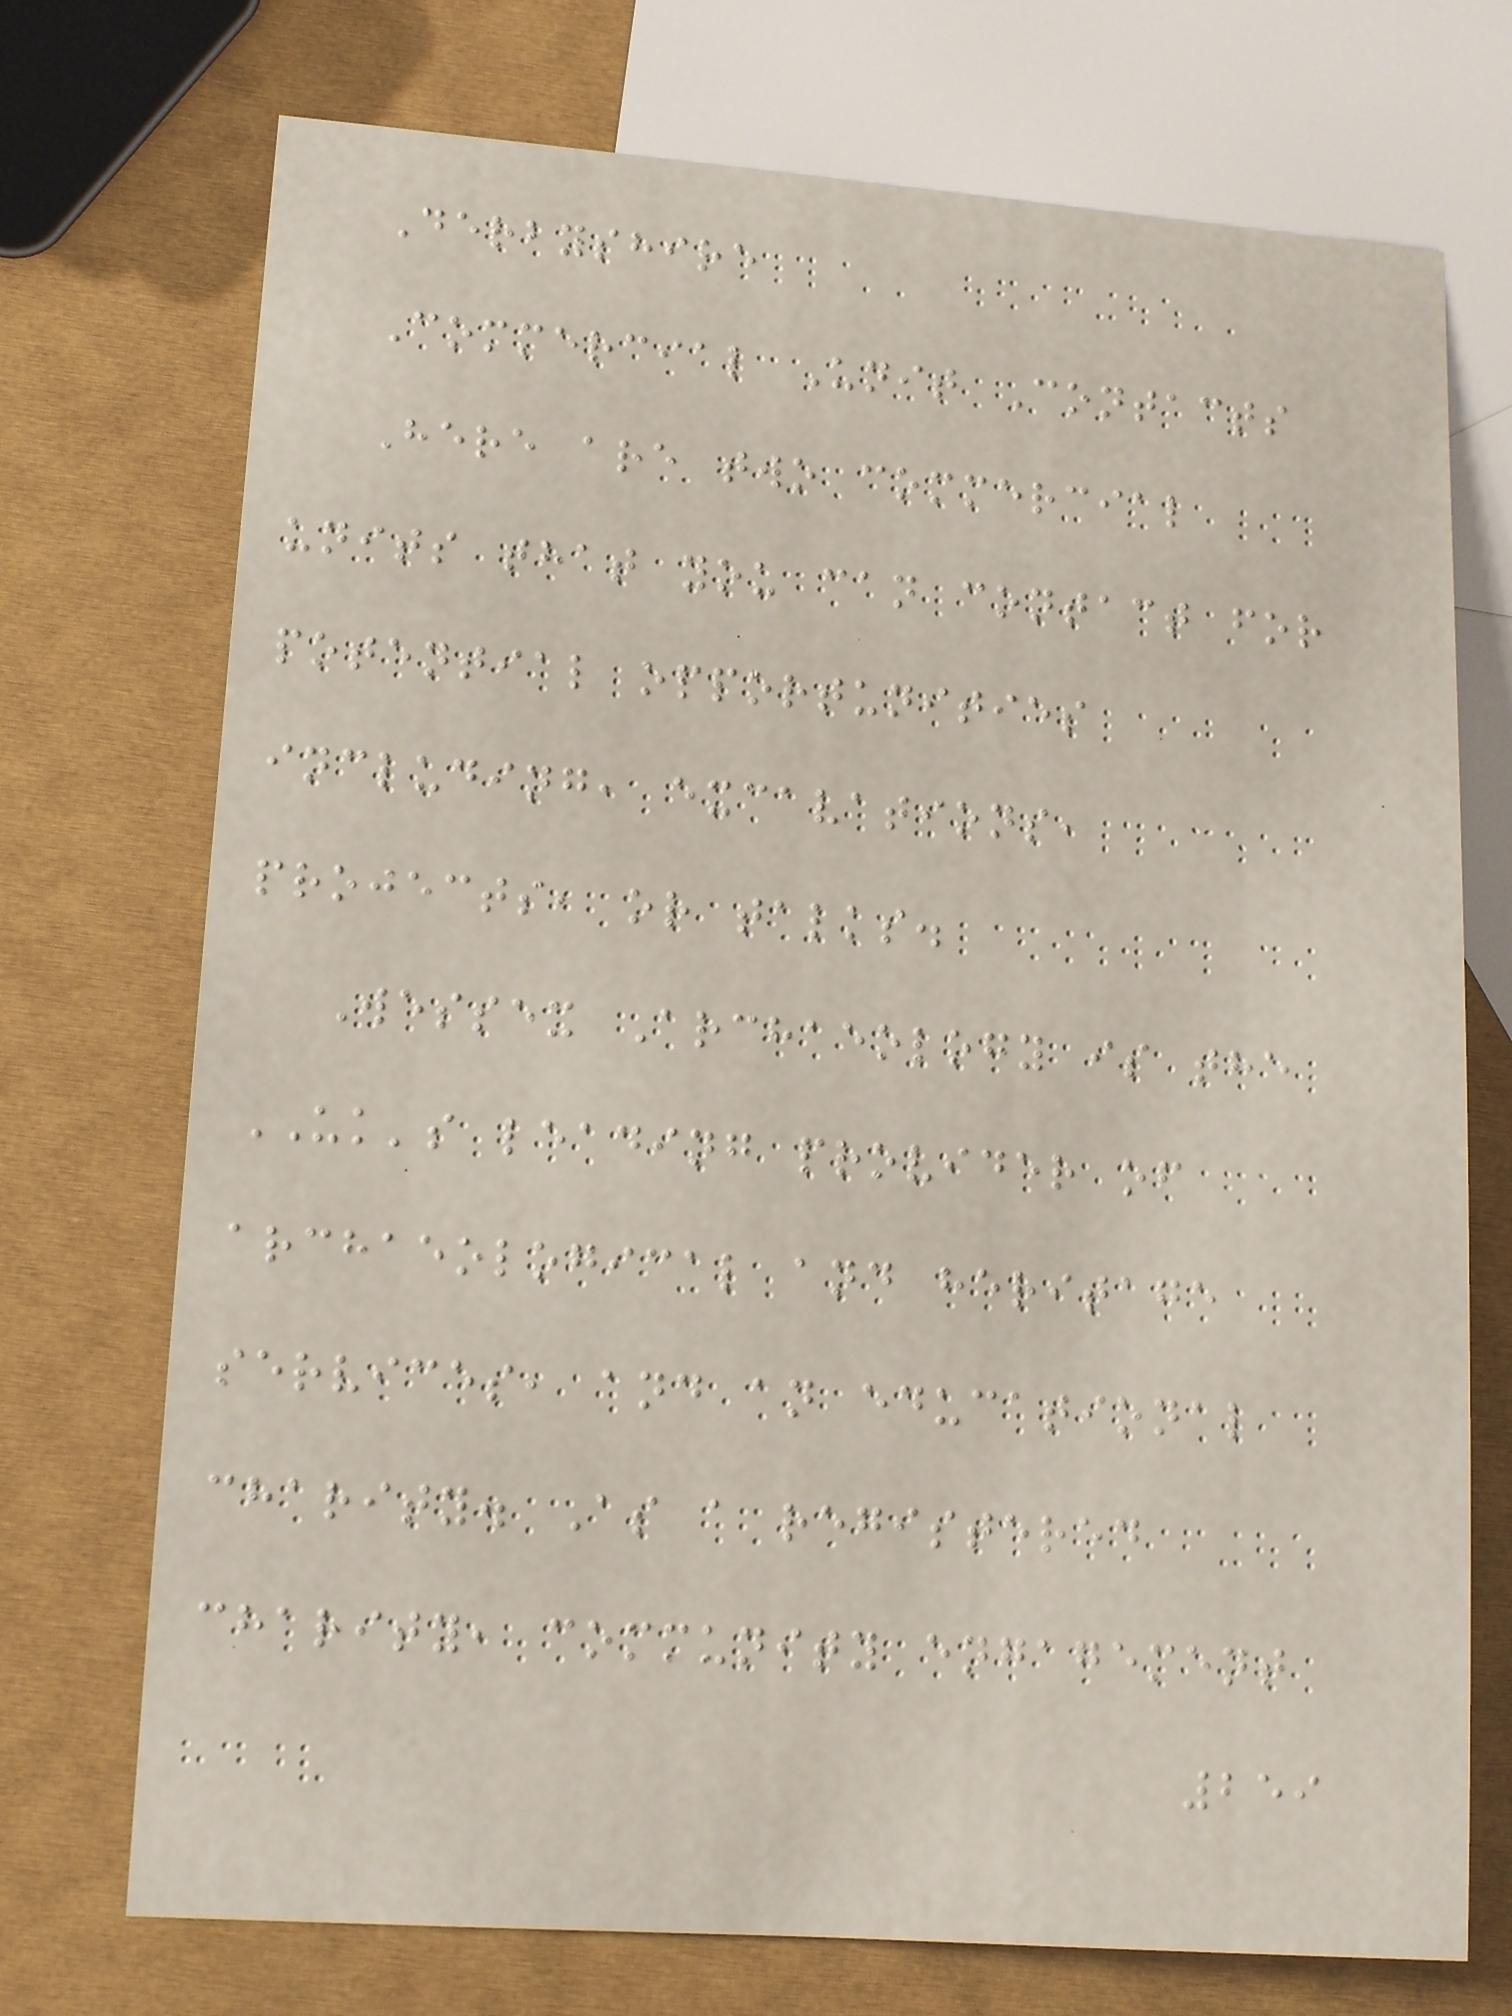Derbyshire
Commercial Unit Contacts
Here are two commercial
units that you can contact for
potential opportunities
including, excavations,
projects, or talks.
Wessex Archaeology is the
UK's leading provider of
archaeological and heritage
services, and an educational
charity. As a registered
charity, community engagement
259
